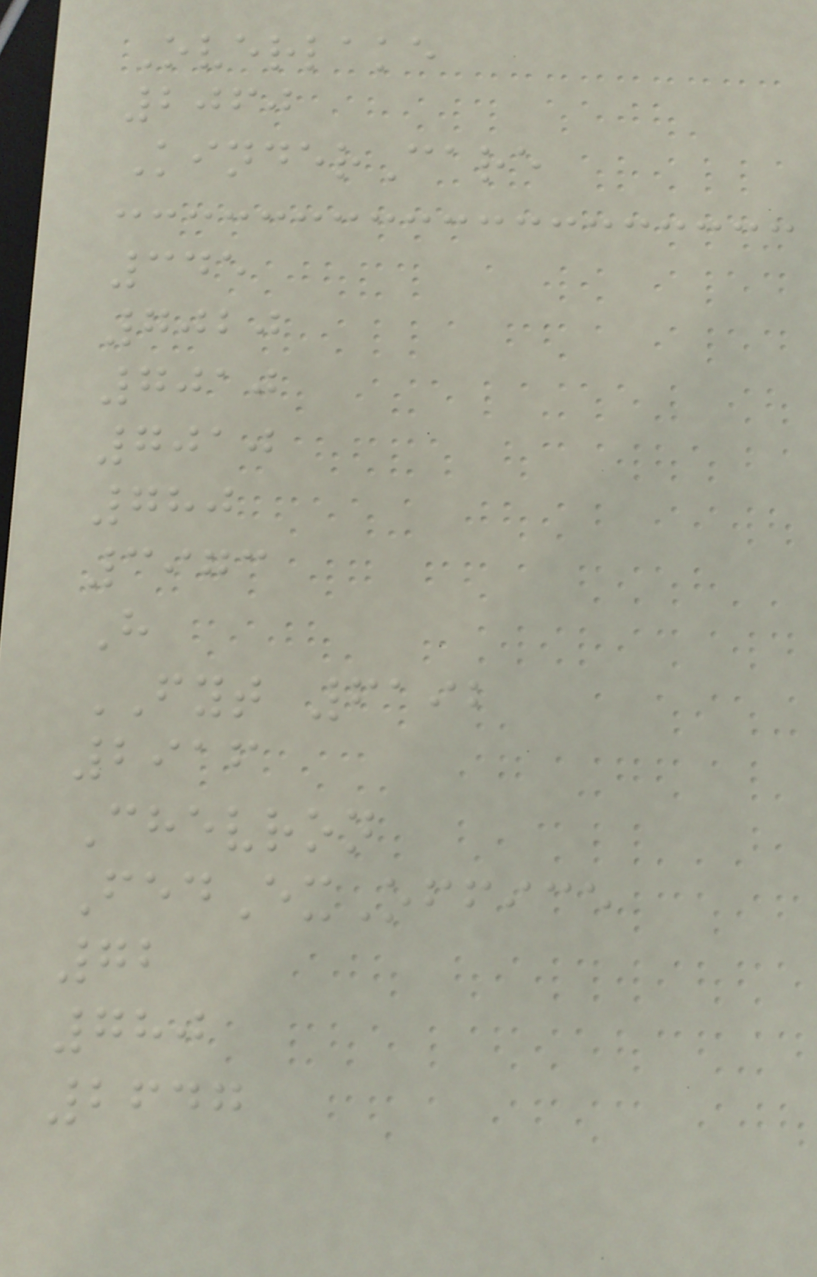Overlake
2060
KinderCare
345
7020
7010
7010
780
3973
H
FYT 6192
2916
Chevron
FedExOffice
72
780
2647
